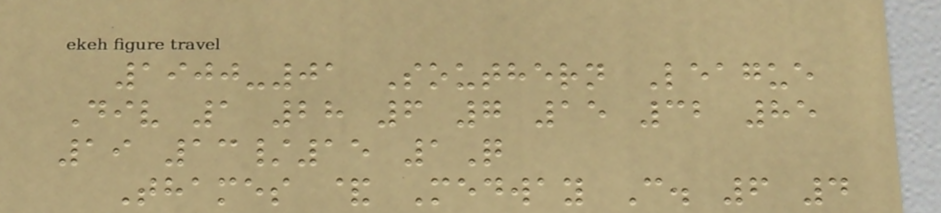1900-01 Southern League
Div 1 28 6 7 15 32 85
19 13/15 1Q
Thames & Medway C. 6 4
